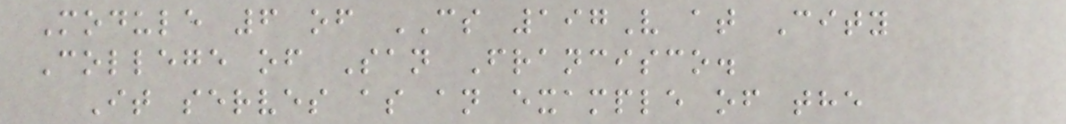Module 6 of CS 197V at City
College of San Francisco.
It serves as an example of the
